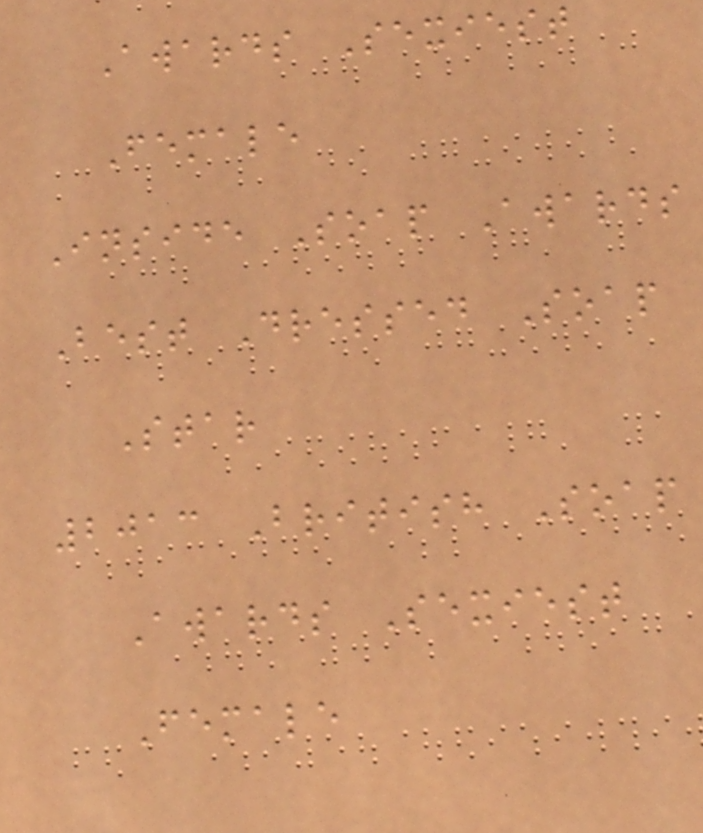Awards Sexiest
Female
Inside Soap Awards
Best Dressed Soap
Star
2013 British Soap
Awards Sexiest
Female
